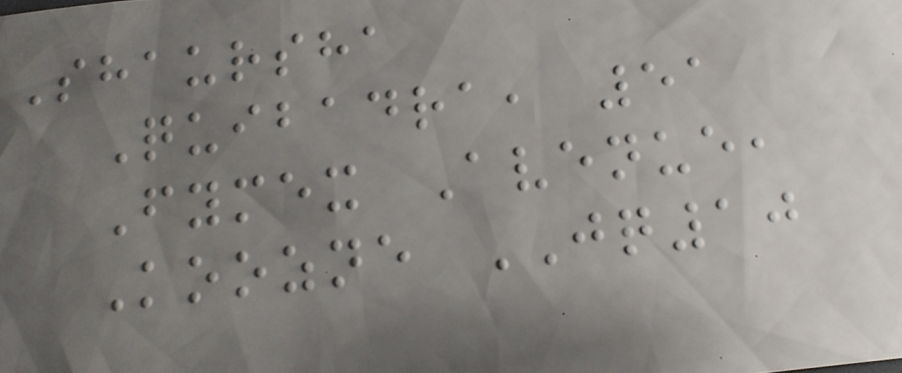Shaursha
Quibadra, 51
Fymex Avenue,
Koozne JQ10
